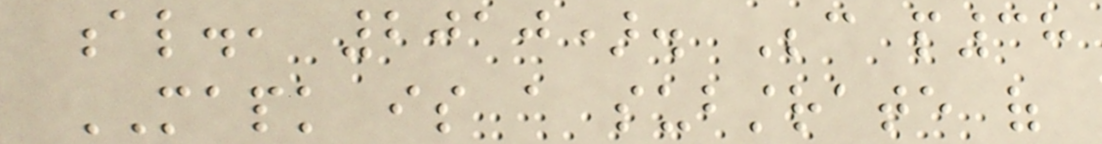al., 2010). Because p38
MAPK is a substrate of
